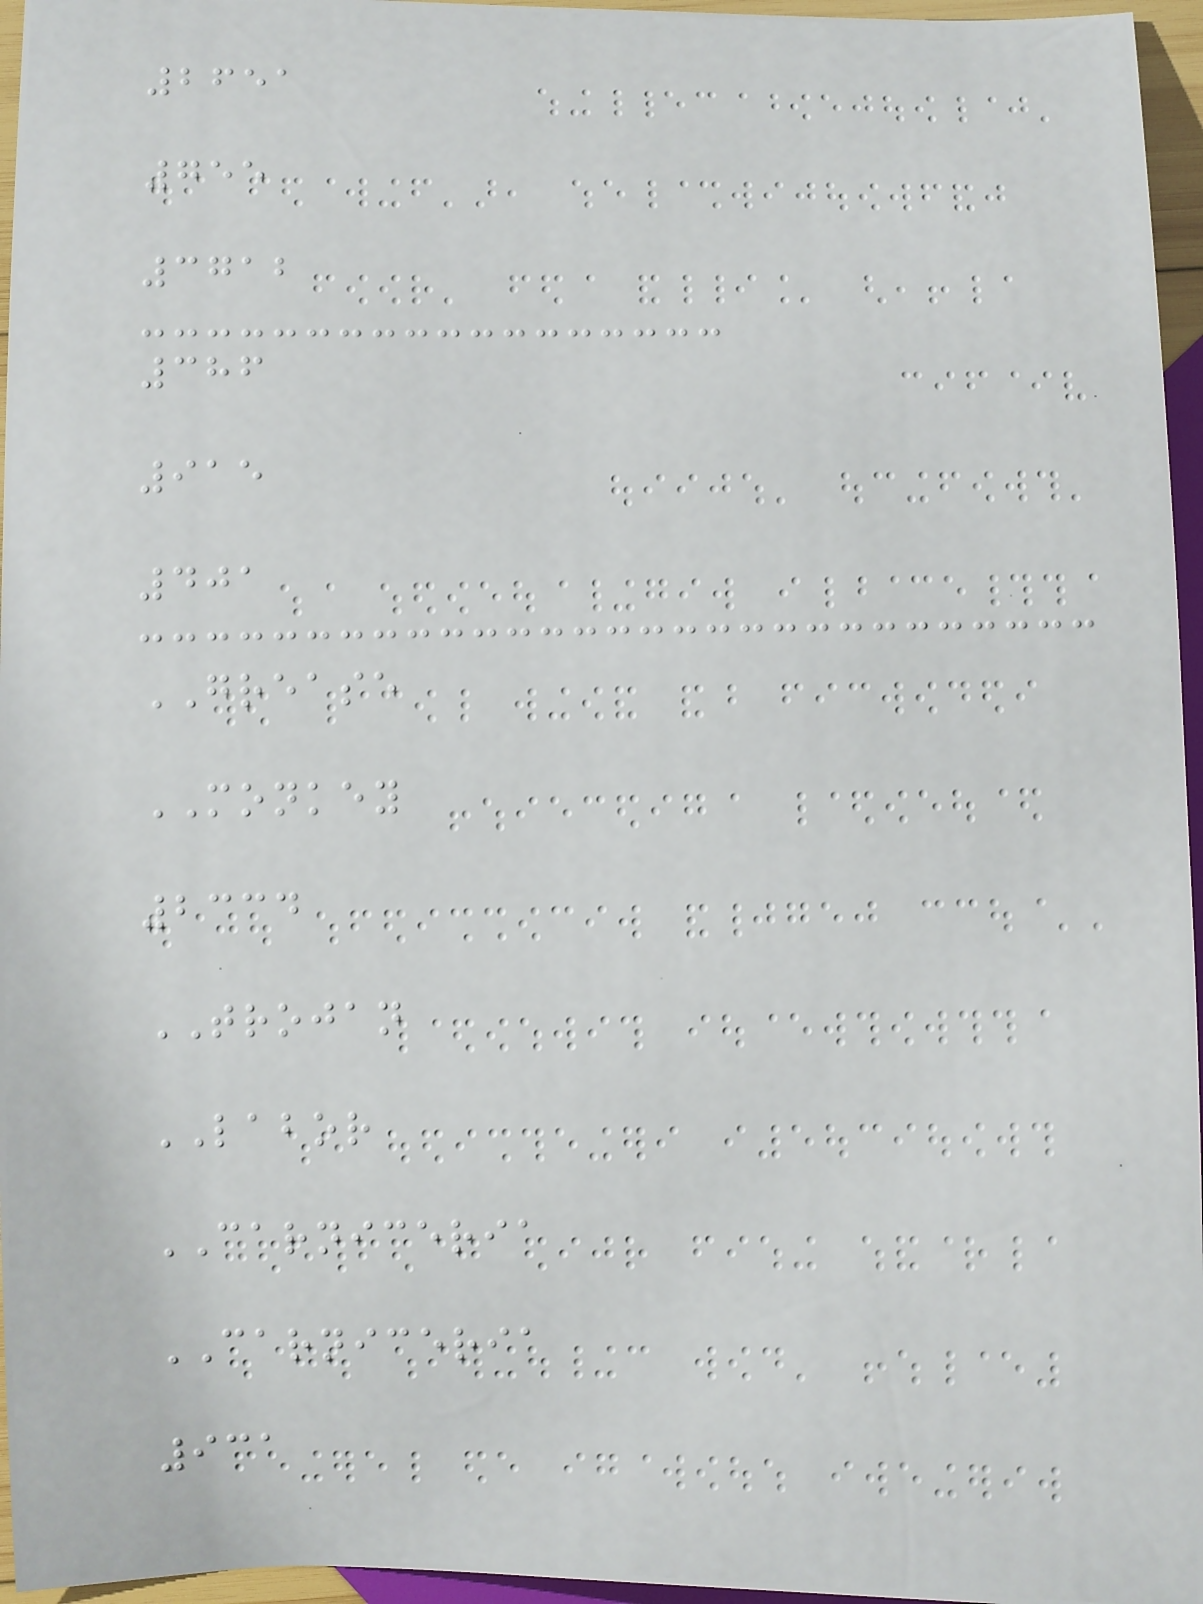2651
755
3712
386
915
401
GREASE
MONKEY
2334
TROJAN
LABOR
CARNICERIA
CARNICERIA
931
